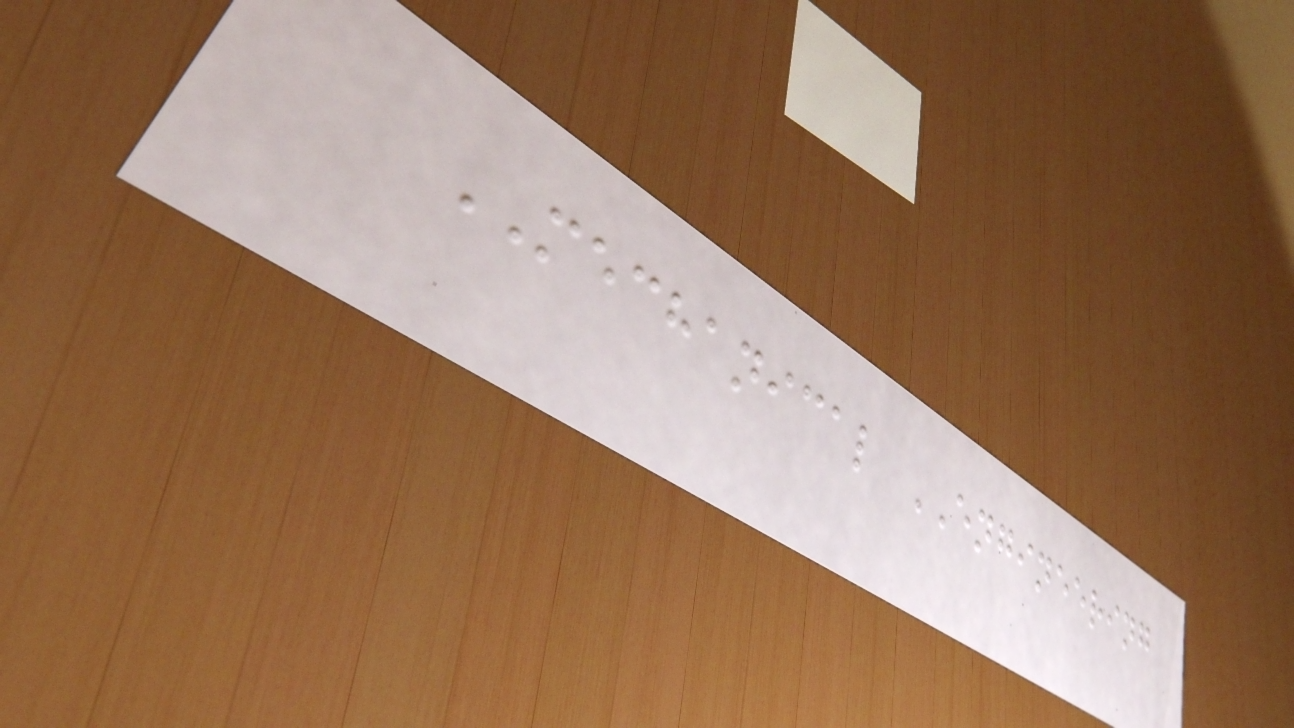MECHANICAL ENGINEERING
